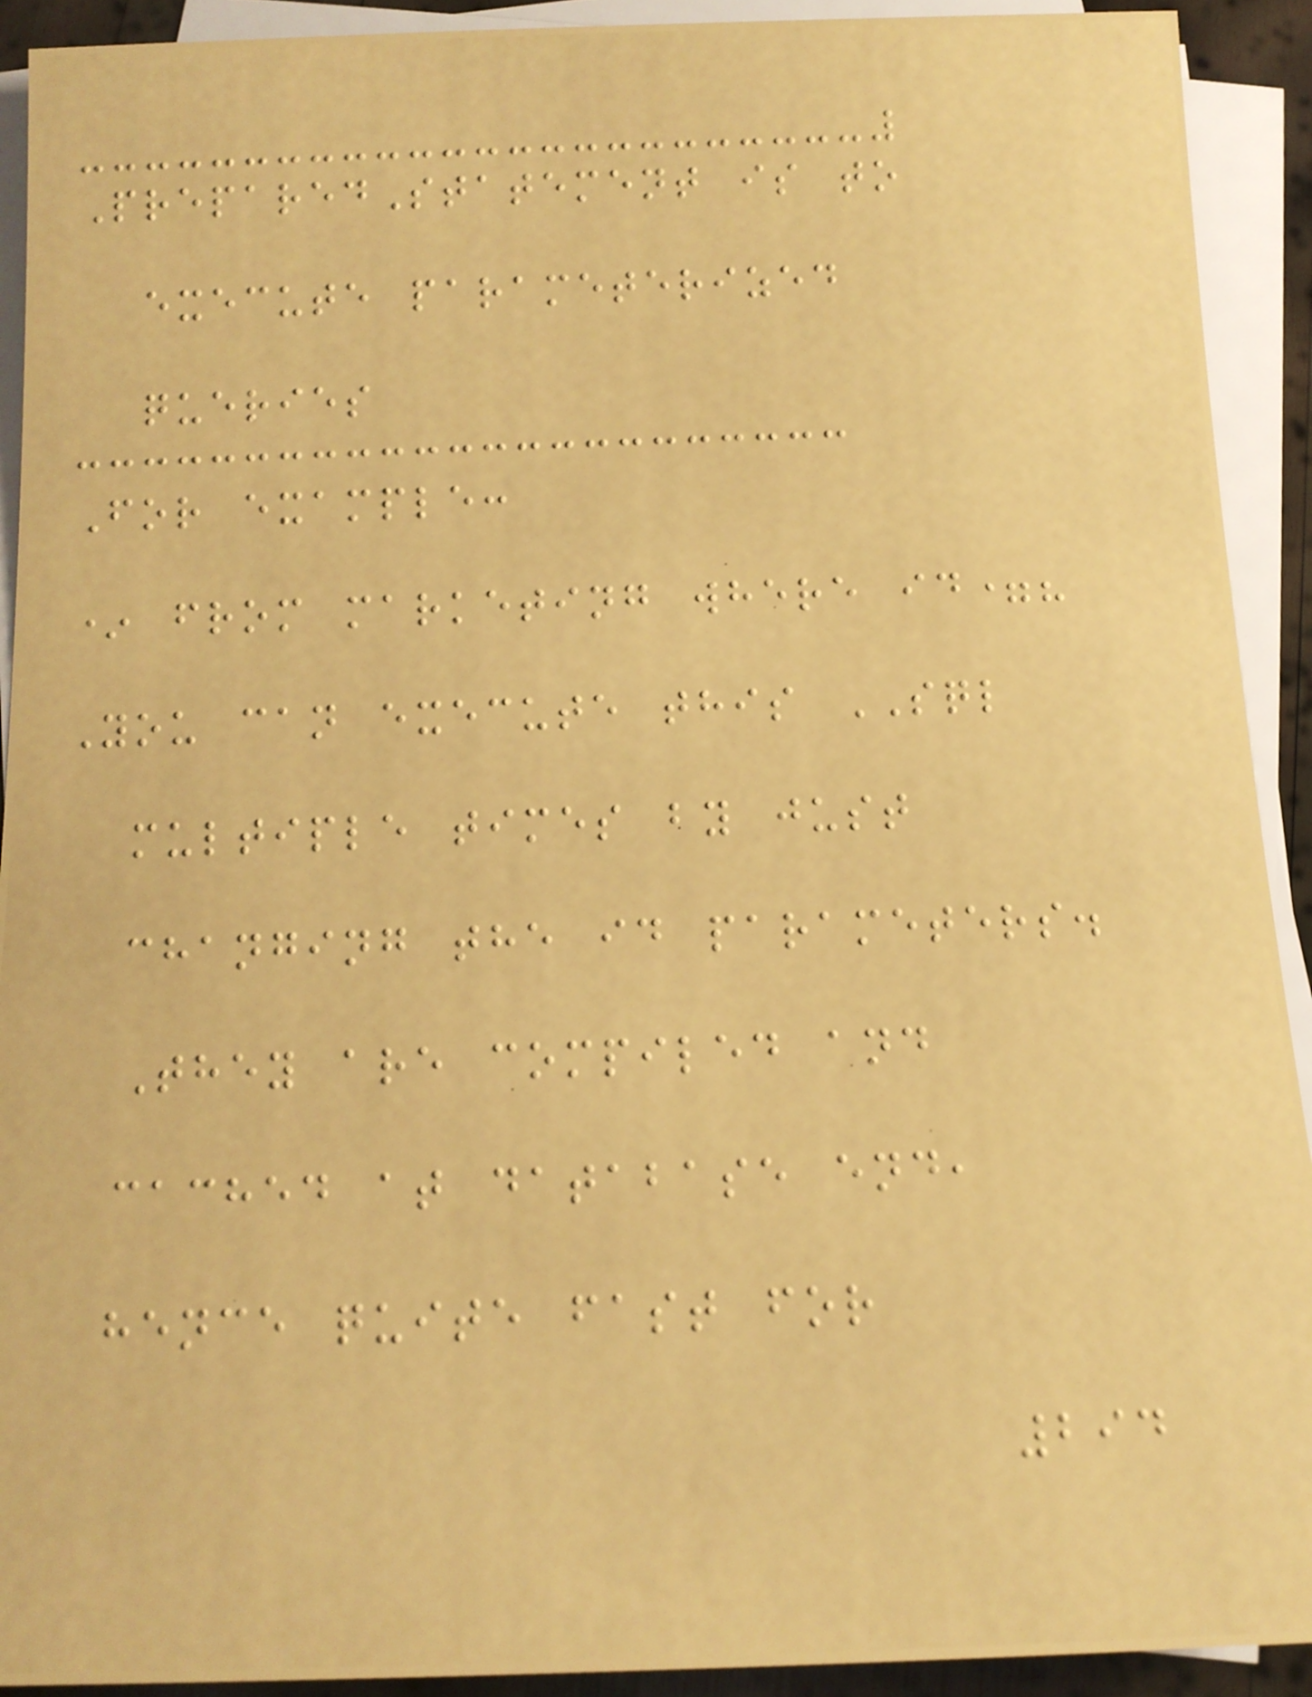PreparedStatement is to
execute parameterized
queries
For example:
* from marketing where id=?
You can execute this SQL
multiple times by just
changing the id parameters.
They are compiled and
cached at database end,
hence quite fast for
294
